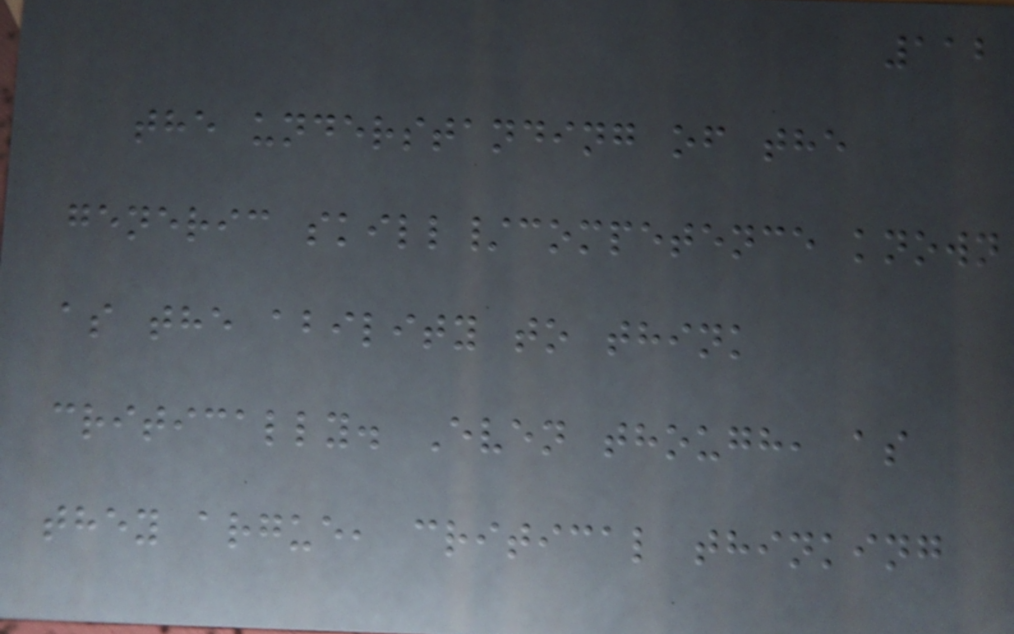112
the understanding of the
generic skill/competence known
as the ability to think
critically. Even though, as
they argue, critical thinking
